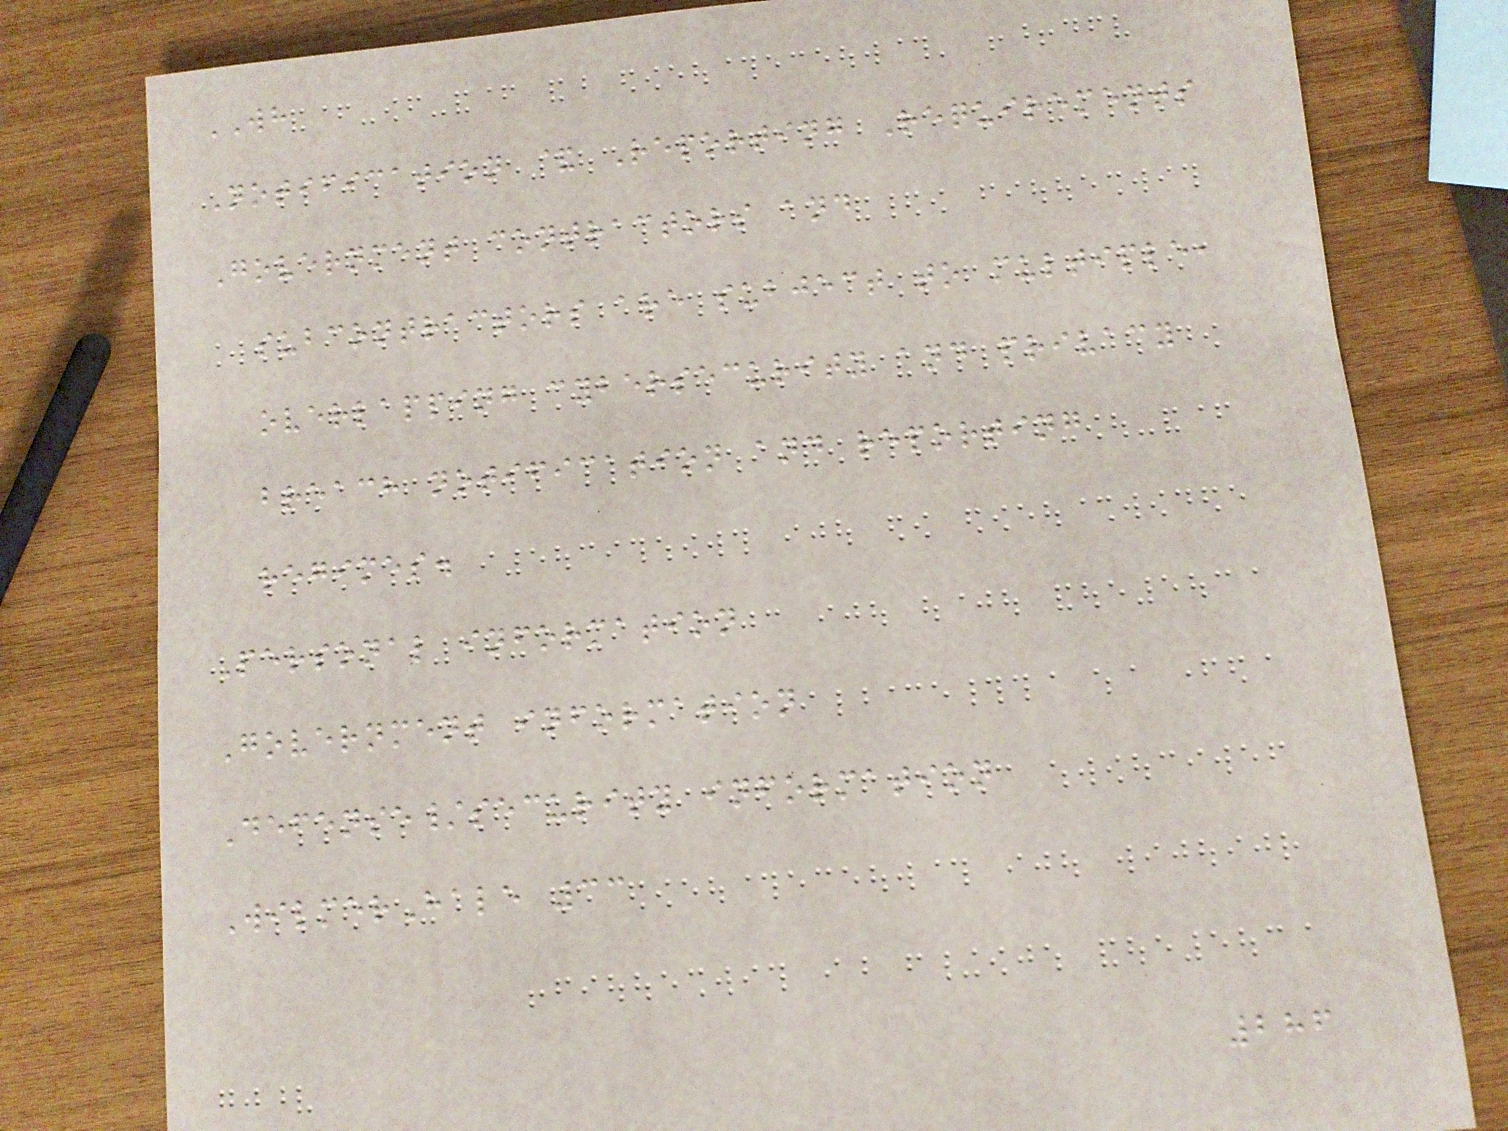WH
Notification & Reporting Requirements
Government contractors and
subcontractors are subject to multiple,
overlapping cybersecurity and privacy
breach notification and reporting
regimes.
Personal information
Government information
Defense/security information
WilmerHale 33
286
